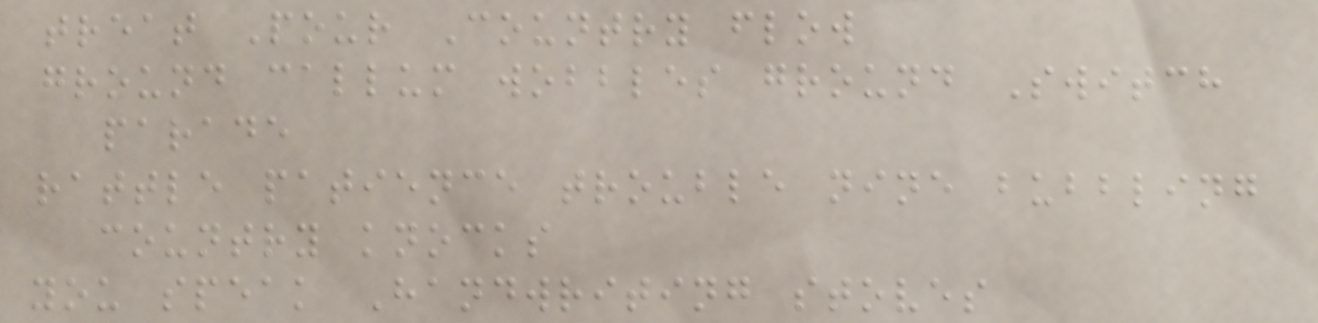treat Pour Country flow
ground callum wobbles ground Switch
parade
rattle patience trouble nine bubbling
country knocks
you speak Handwriting stoves
